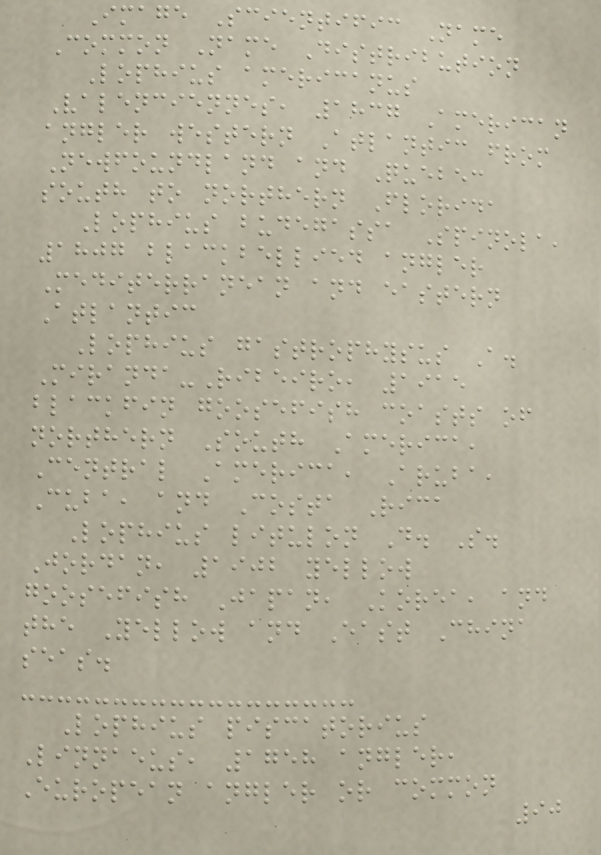Image Scientific Name
Common Name Distribution
Lophius americanus
Valenciennes, 1837 American
angler western Atlantic from
Newfoundland and Quebec
south to northern Florida
Lophius budegassa Spinola,
1807 blackbellied angler
Mediterranean and eastern
Atlantic
Lophius gastrophysus A.
Miranda-Ribeiro, 1915
blackfin goosefish coasts of
northern South America,
Central America, Aruba,
Cuba, and Costa Rica
Lophius litulon D. S.
Jordan, 1902 yellow
goosefish Japan, Korea, and
the Yellow and East China
seas.
Lophius piscatorius
Linnaeus, 1758 angler,
European angler or common
90
